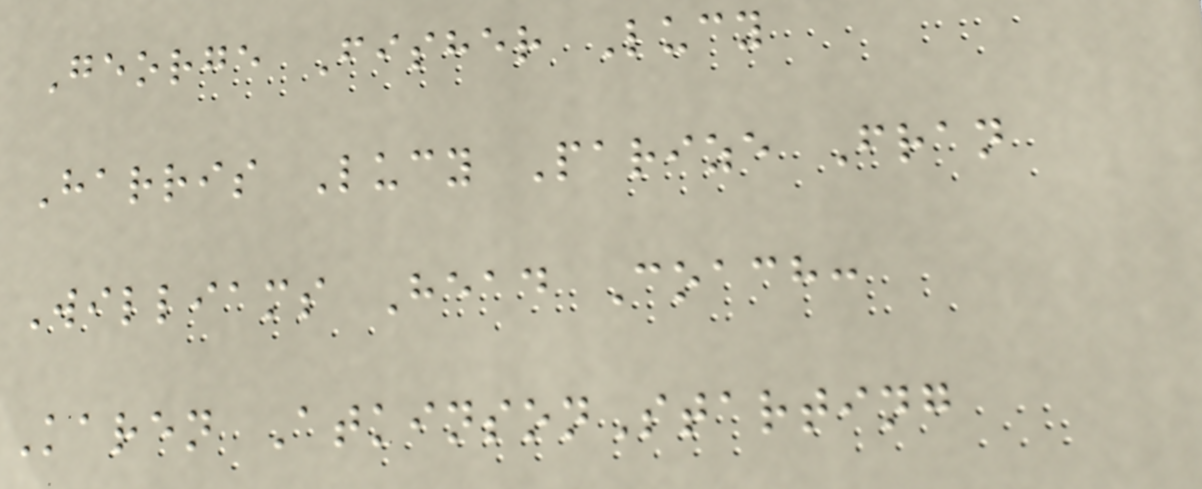George Fisher Lucy
Harris Lucy Parize Fran
Williams Head Coach:
Karen AtkinsonStarting
